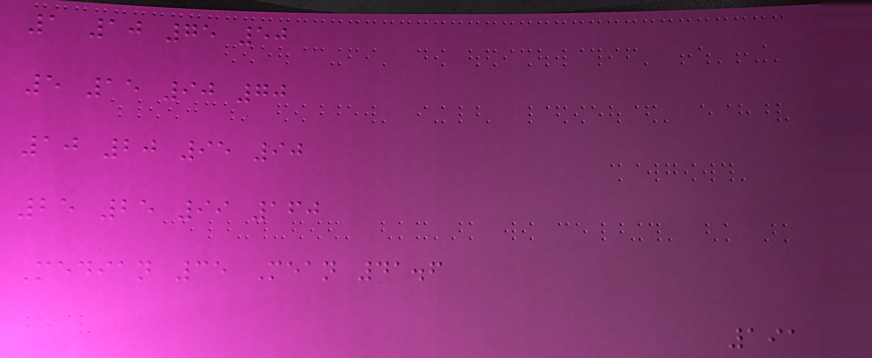1 10 75 50
5 15 90 70
10 20 95 90
25 25 99 160
Median 35 Mean 41.6
191
